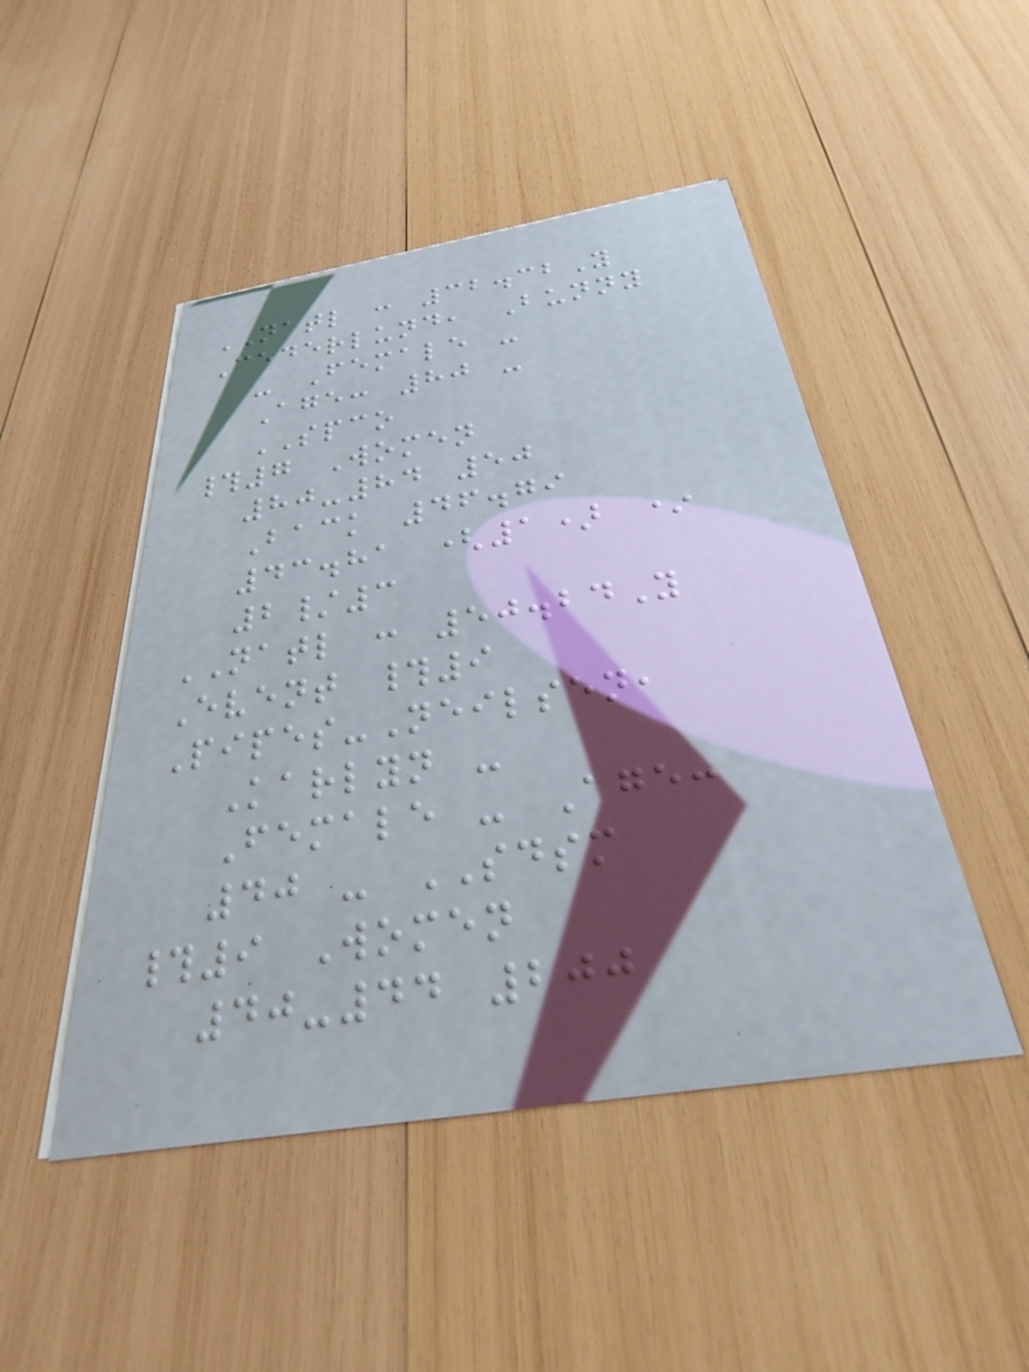NATL : 32.32Y
Cederlund, Bunny
- Female -
Age: 80 -
SPCO
#7 Women
80-84 50
Back 46.79
43.81 (1) *
2/3
NATL : 50.24Y
Event #9
Pipes-Neilsen,
Karlyn -
Female - Age:
40 - SDSM
#9 Women
40-44 200
